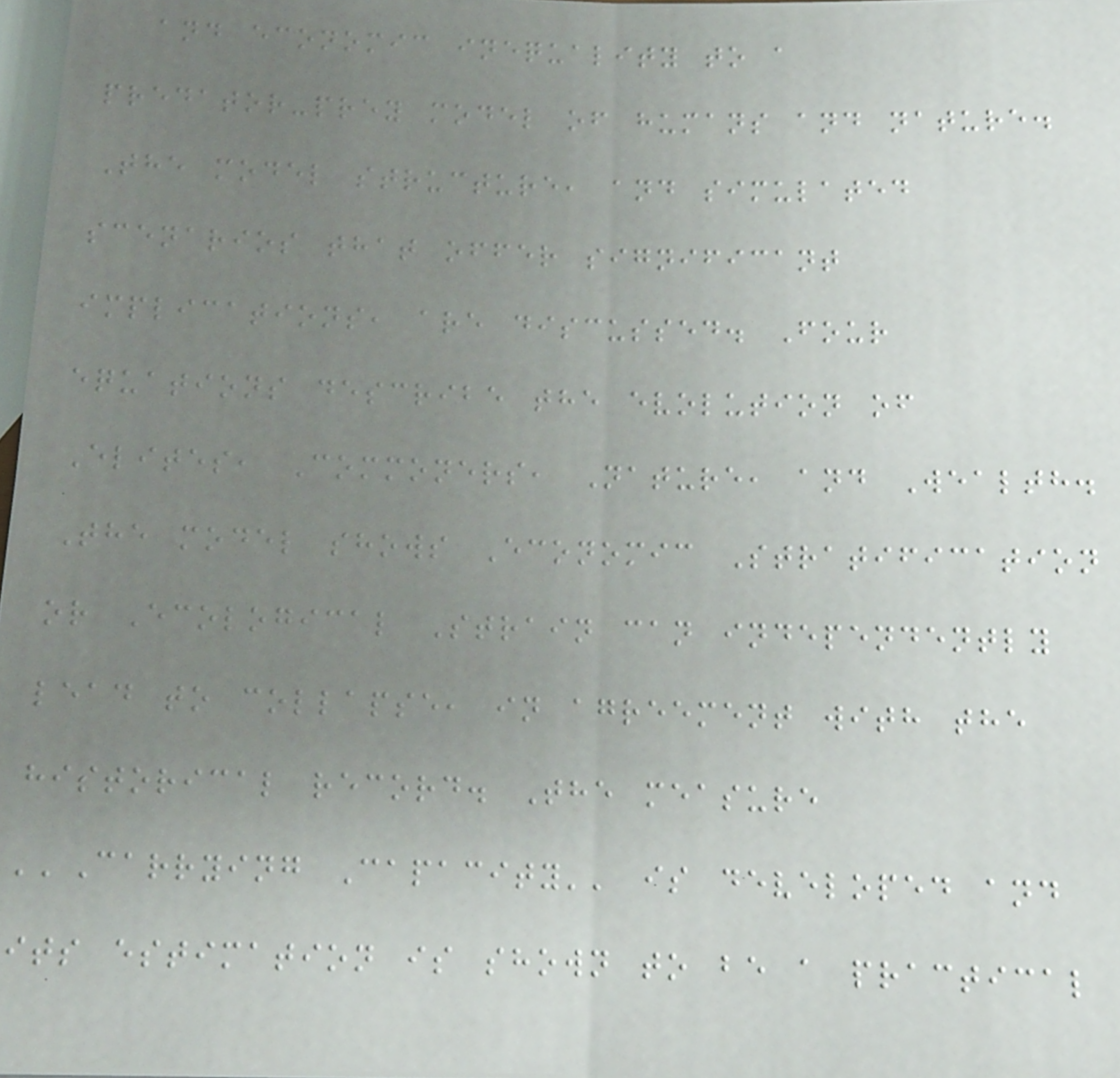and economic inequality to a
predator-prey model of humans and nature.
The model structure, and simulated
scenarios that offer significant
implications, are discussed. Four
equations describe the evolution of
Elites, Commoners, Nature, and Wealth.
The model shows Economic Stratification
or Ecological Strain can independently
lead to collapse, in agreement with the
historical record. The measure
''Carrying Capacity'' is developed and
its estimation is shown to be a practical
